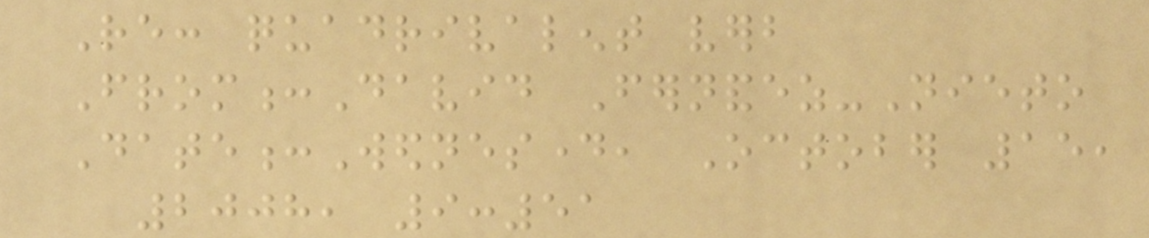Re: quadrivalent verb
From:David Fernandez-Nieto
Date:Wednesday, October 15,
2008, 9:51
